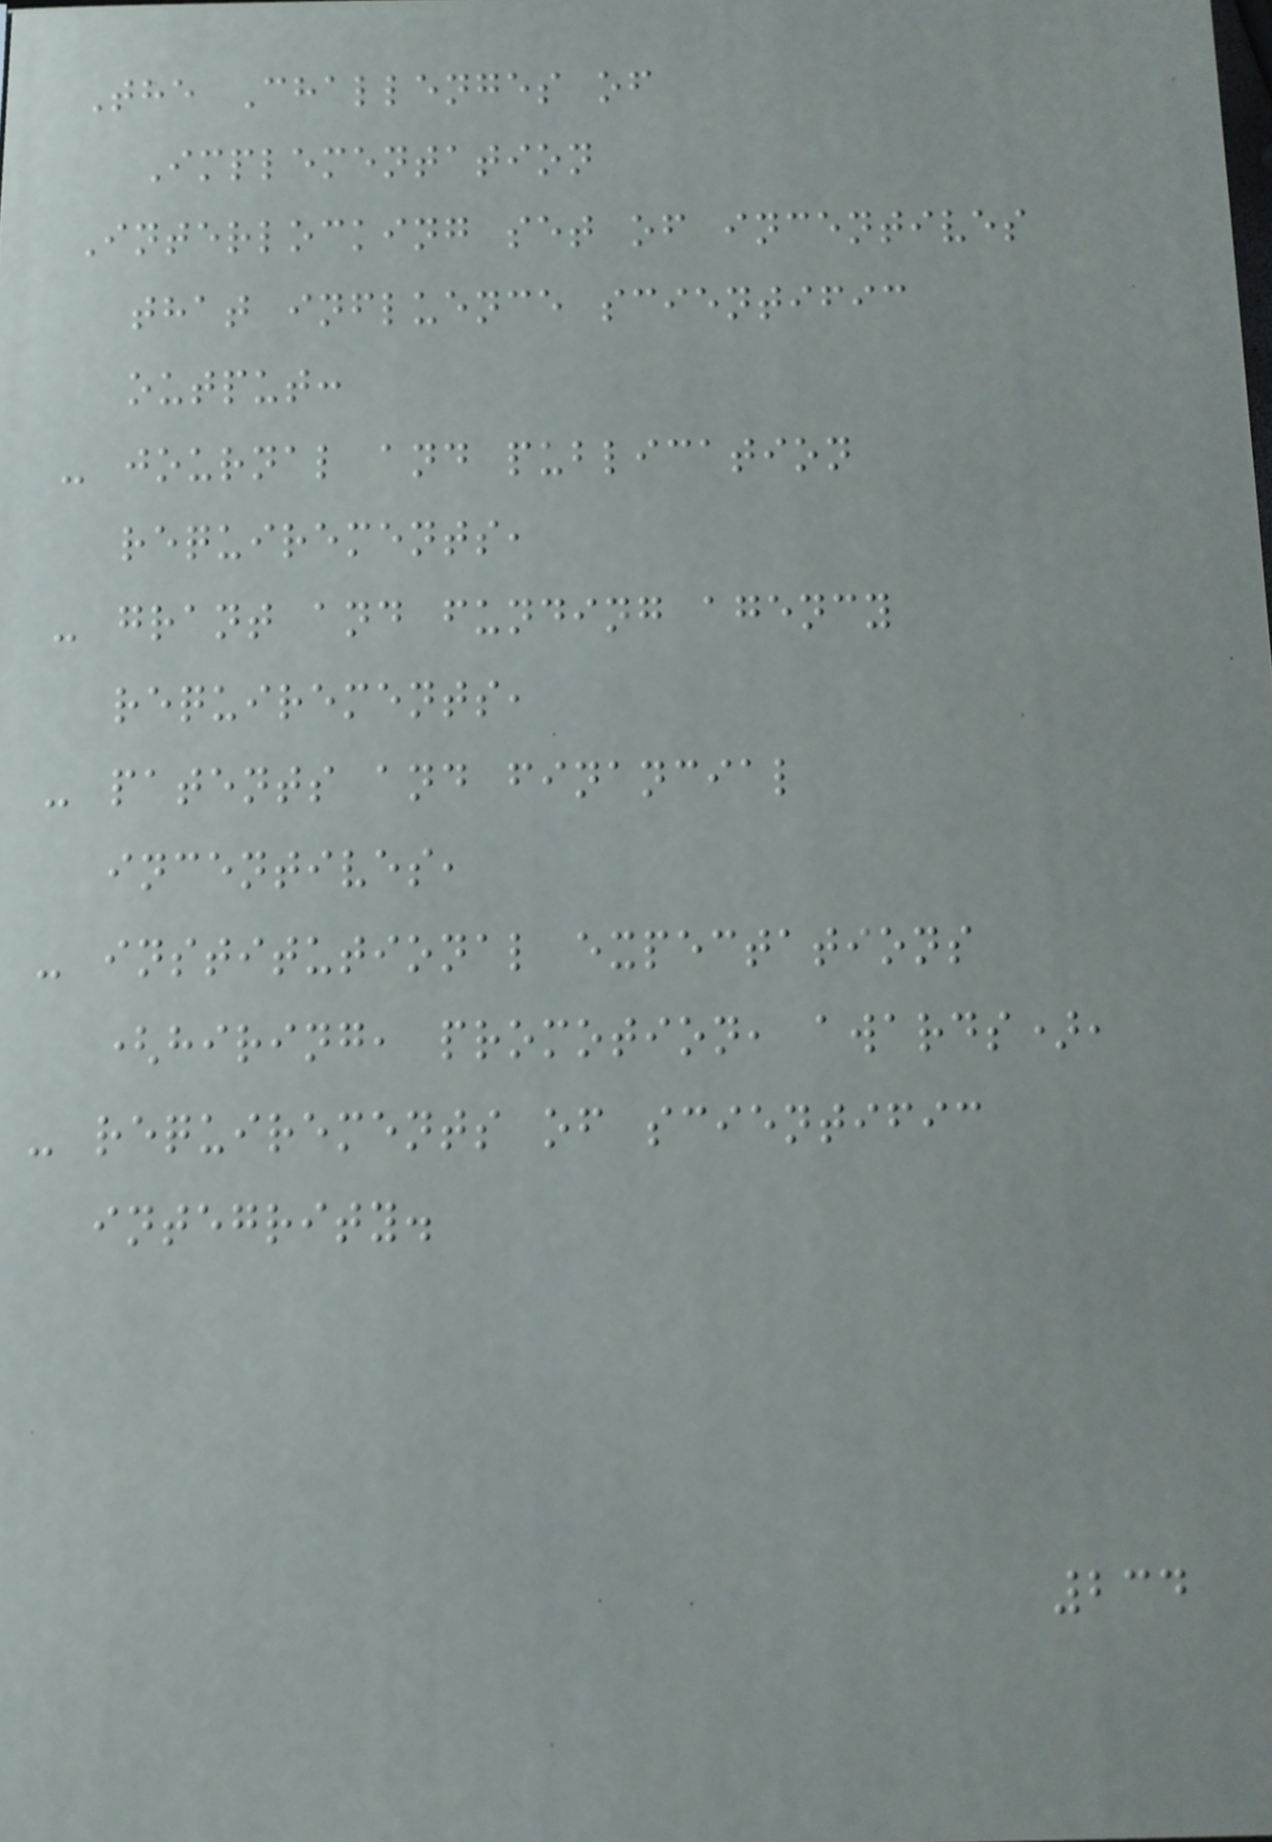The Challenges of
Implementation
Interlocking set of incentives
that influence scientific
output:
- journal and publication
requirements,
- grant and funding agency
requirements,
- patents and financial
incentives,
- institutional expectations
(hiring, promotion, awards),
- requirements of scientific
integrity.
234
